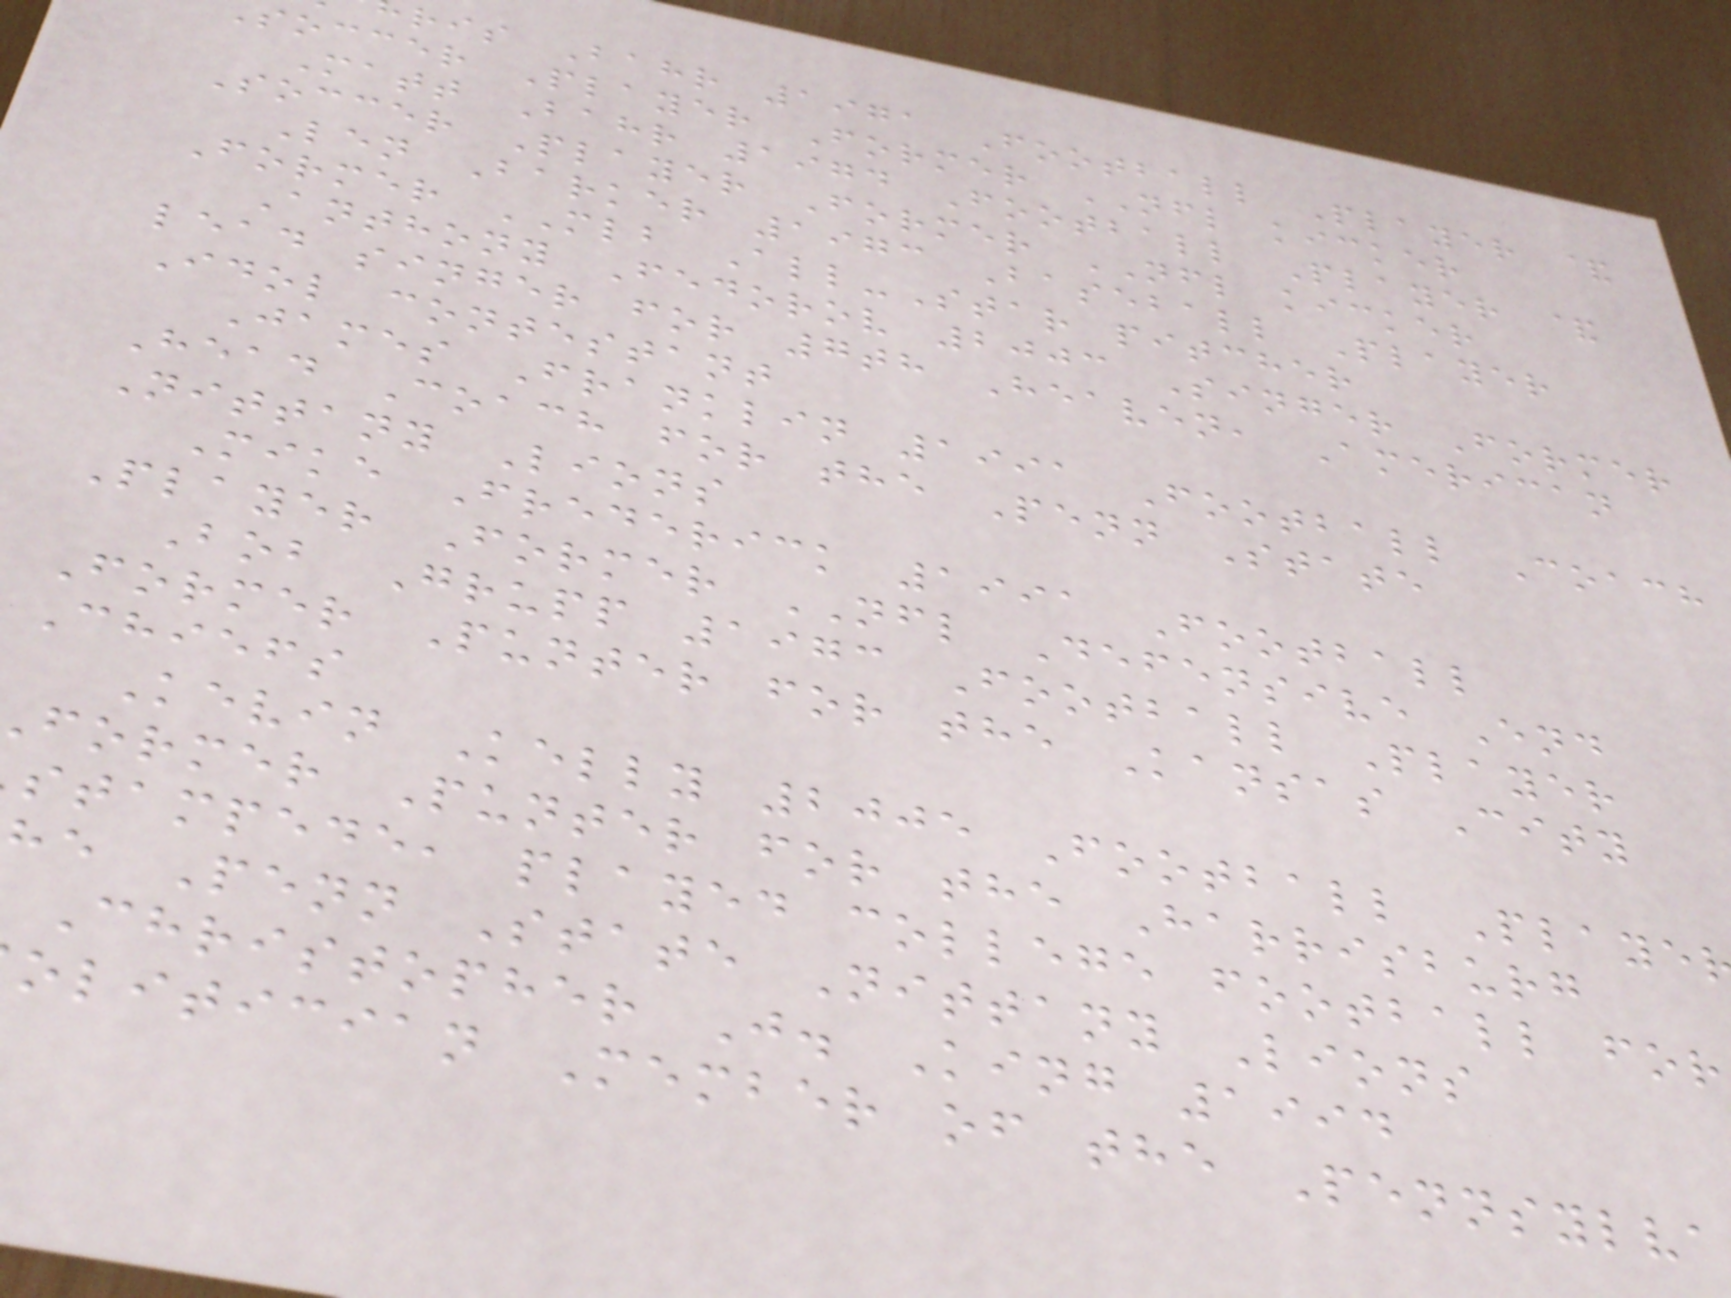ris Bahr 1971 Football Player &
soccer Player Former NFL kicker
Matt Bahr 1974 Football Player &
Soccer Player Former NFL kicker
Len Barker 1973 Baseball Player
Former MLB All-Star pitcher
Anthony Fedorov 2003 Singer Former
lead singer for 7th Heaven, American
Idol contestant
James Franklin 1991 Football Coach
Head Coach for the Penn State
Nittany Lions
Mike Frederick 1991 Football
Player Former NFL Defensive End
Bob Grupp 1973 Football Player
Former Punter for the Kansas City
Chiefs
Kevin Kelly 2005 Football Playe
former Punter for the Harrisburg
stampede, played college football for
he Penn State Nittany Lions
Christopher J. King 1994
olitician Member of the Pennsylva
